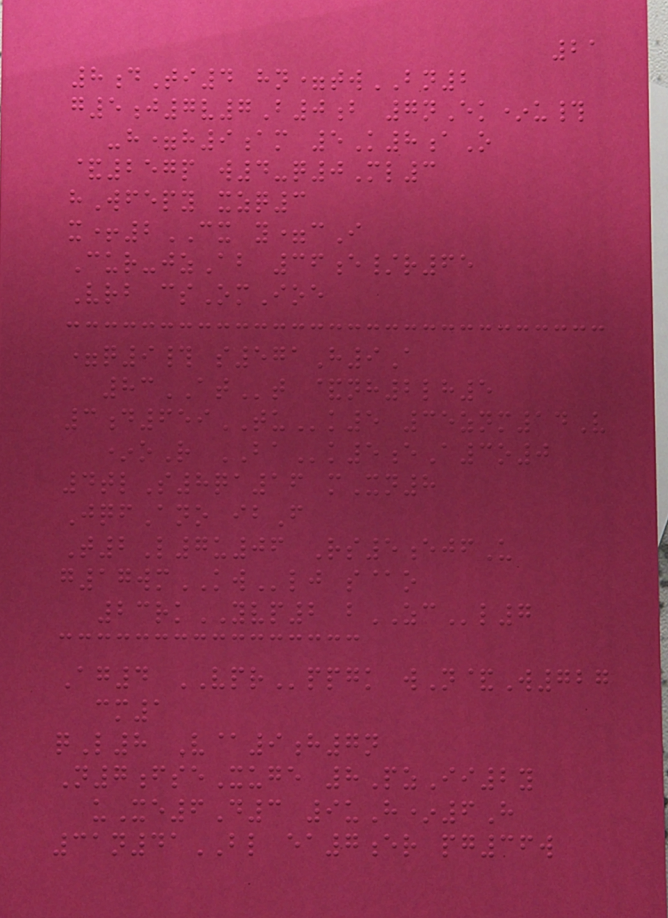21
8dTi4 hn=twBN2
g5j7v7B0b 7nEk*u#
-h=h9am 5K8aO
&257p w4-q0Ml3
hWfepy xzq3
x+2CX y=cI
Cur-jzAb 36e/r65
Vrb csOmIoe
=q9# s571H9A
83ATt &nh2lh5
3d659TUk5 35znm14V
*oR BAk5eA3o0
4tlS8qa16 mXn8
JqfAno ibF
T2L7u06 Rs5ejfU
g17wmKWlj s@o
23rkYVP2 bZCl7
Ag4 VPRppgk wN&W727
cm1
qL8 V@9h7n
N7fseXuge 8PzIi2y
uXe6D3 9uH*6H
31n41BL ea7er pg36w
